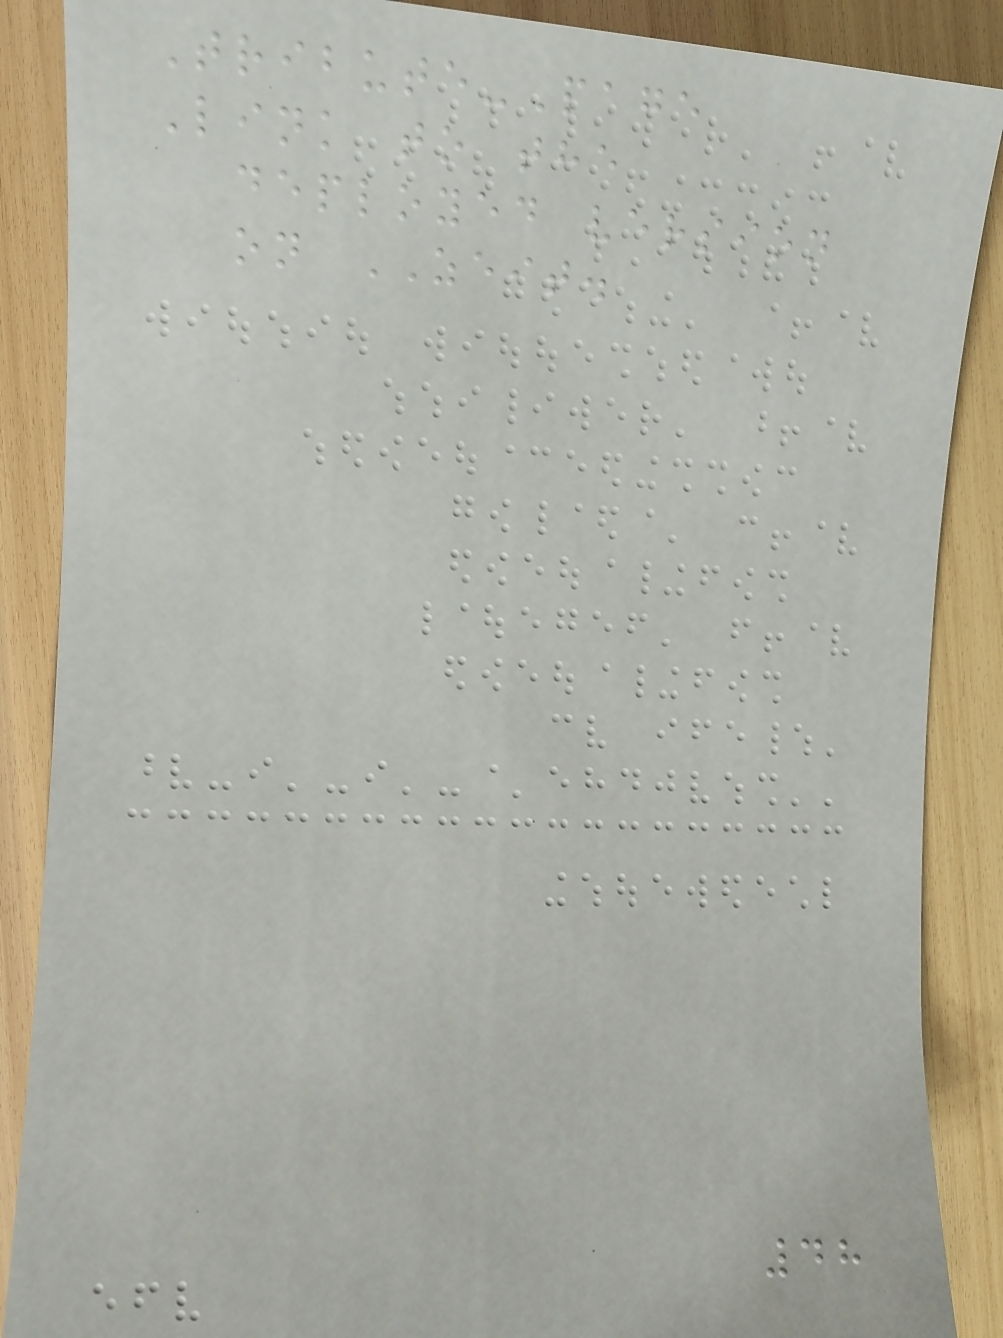Tribute-Page
Link to the
deployed version
on ZEIT.
48
